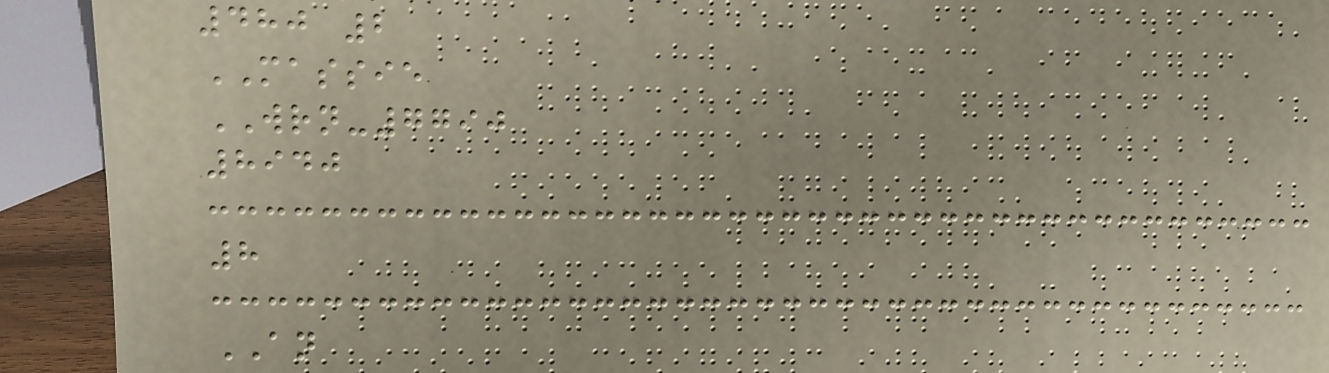480 2
MASSIE
WRN-7790
8940
8
AN
